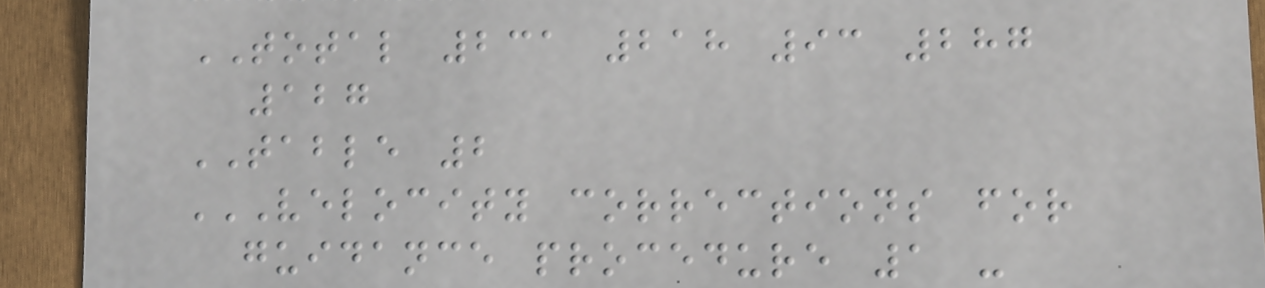TOTAL 231 218 93 287
127
TABLE 2
VELOCITY CORRECTIONS FOR
GUIDANCE PROCEDURE 1 -
